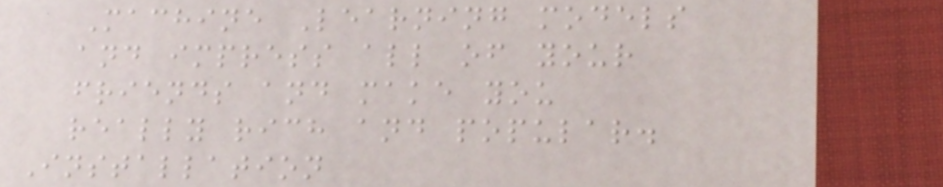Machine Learning models
and impress all of your
friends and make you
really rich and popular.
Installation
